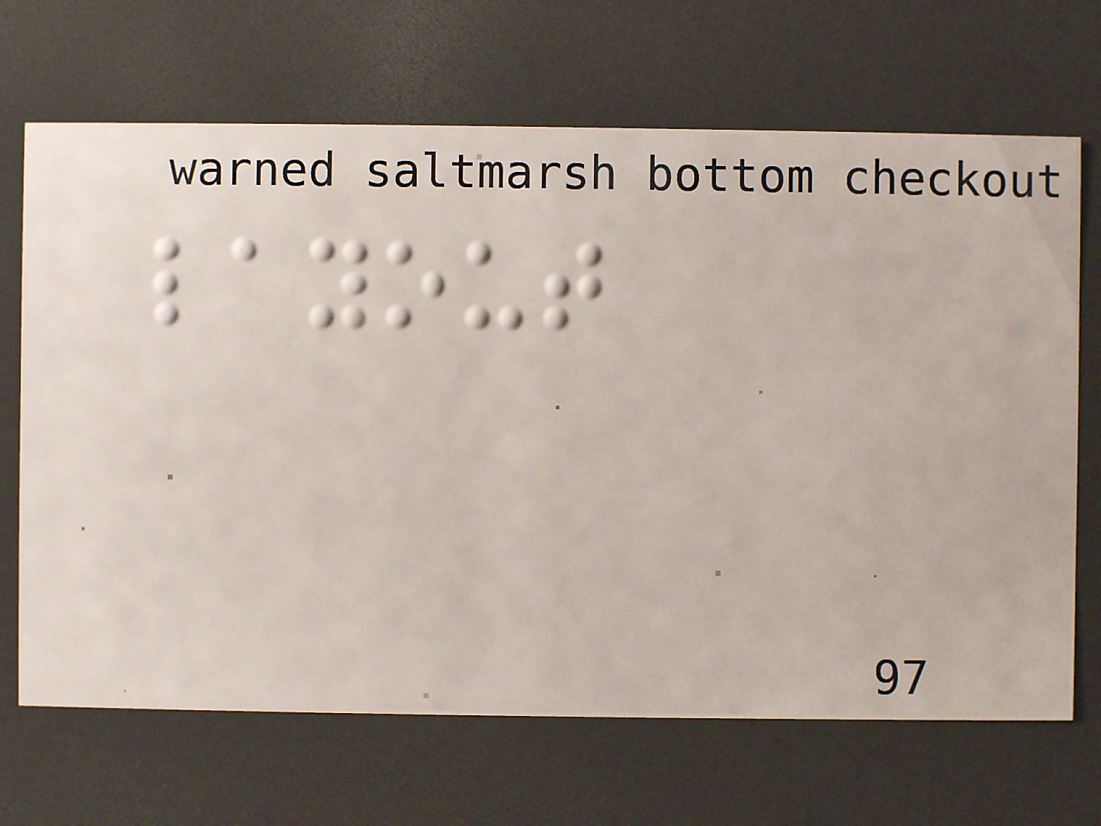layout
